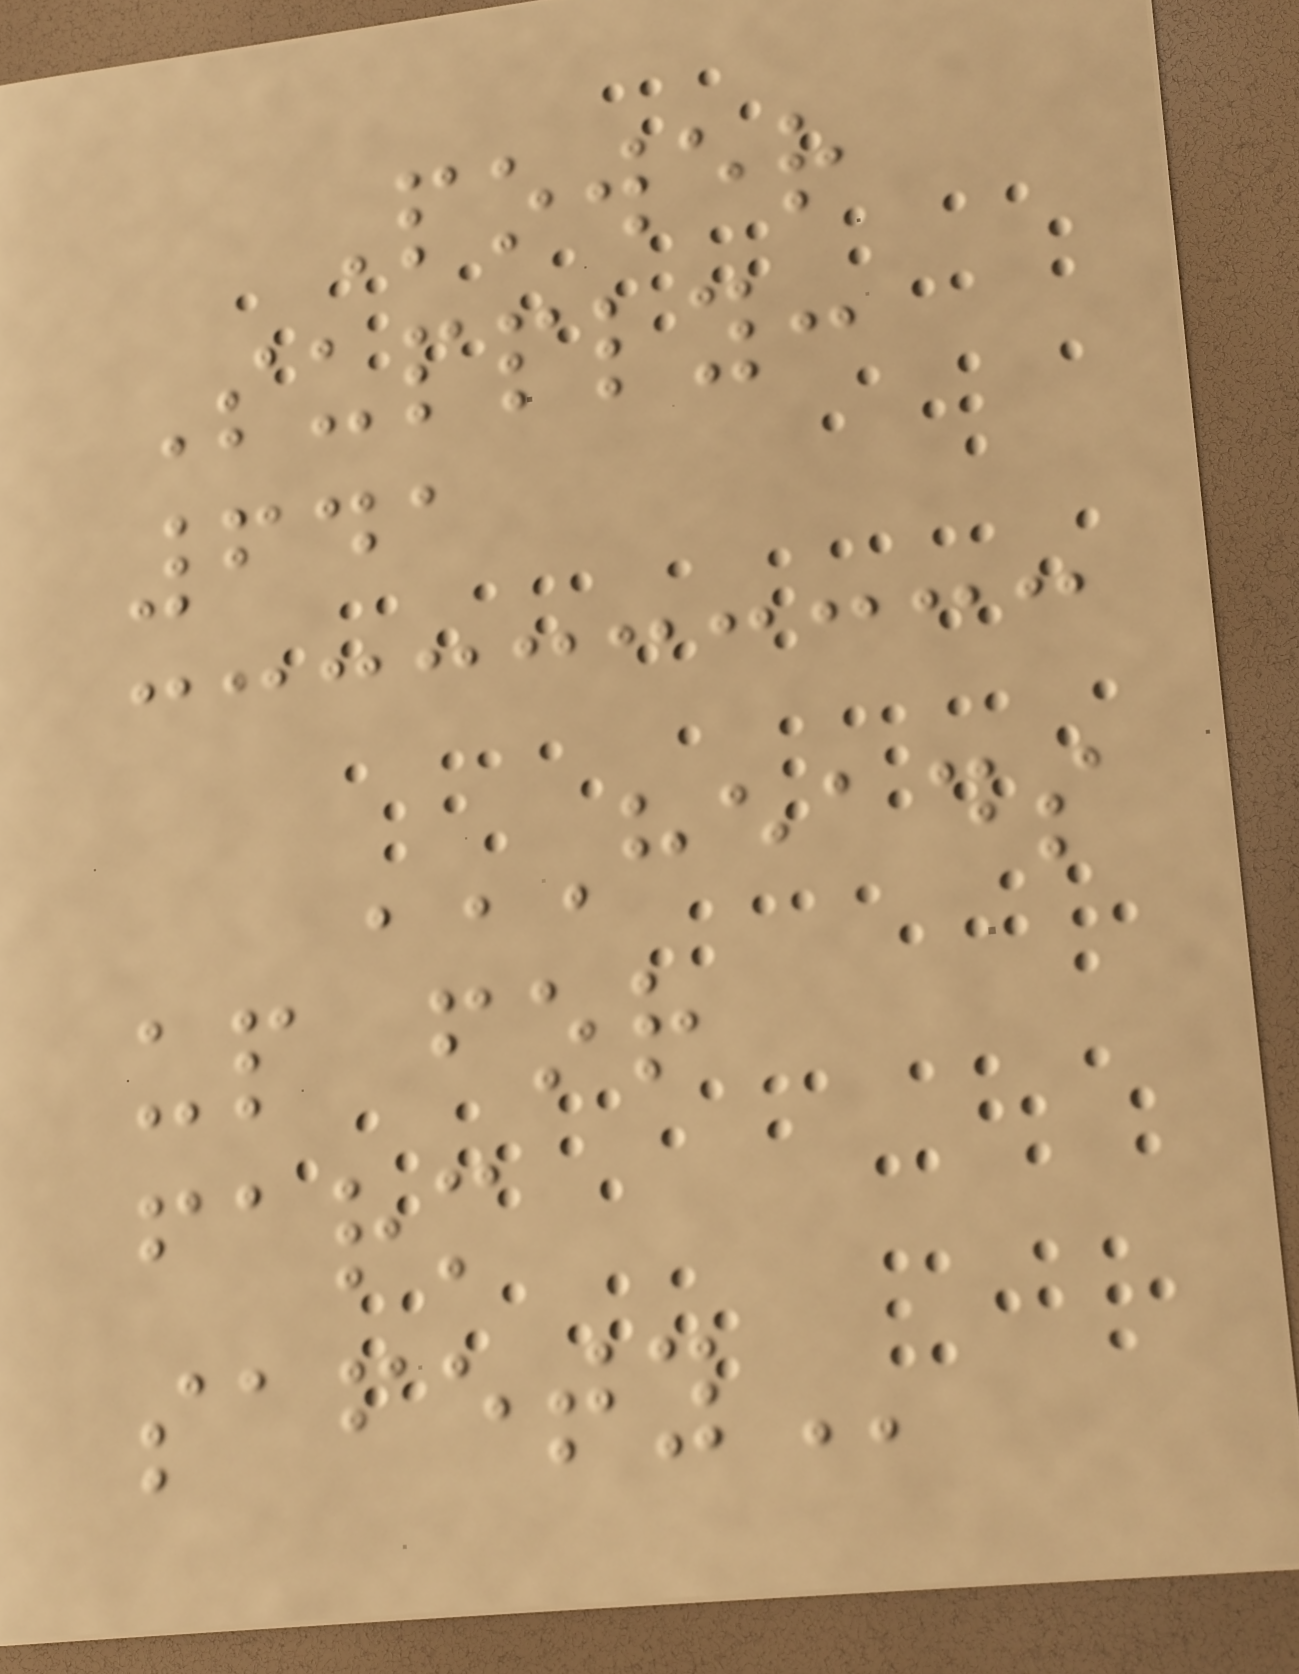Power
Supply:
641
HEADS
UP FOR
FARM
SAFETY
